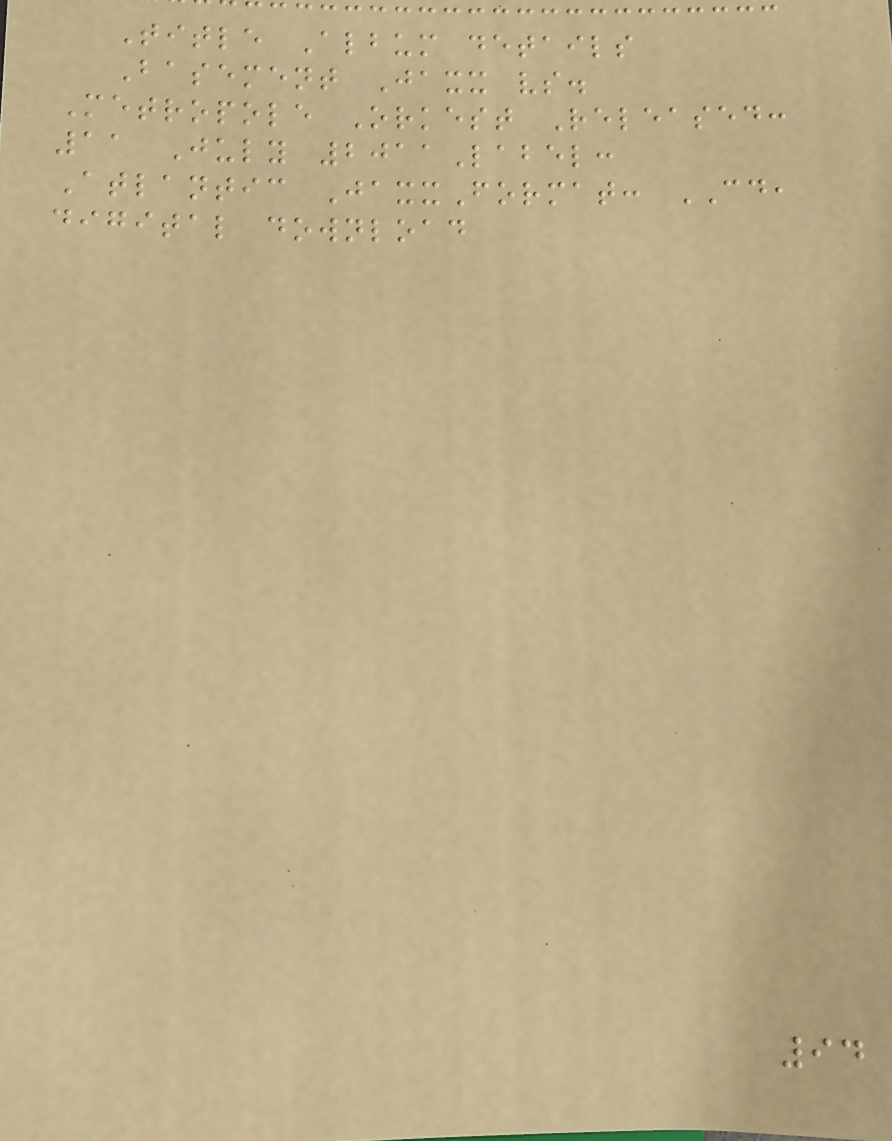Title Album details
Basement Jaxx vs.
Metropole Orkest Released:
11 July 2011Label:
Atlantic JaxxFormat: CD,
digital download
94
